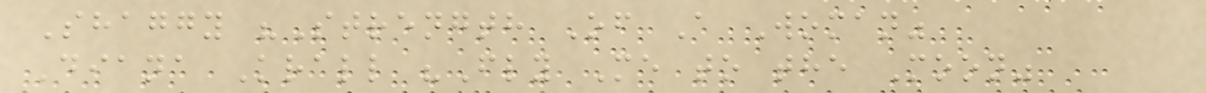Shaggy "Strength Of A Woman"
Diana Krall "Fly Me to the Moon"
